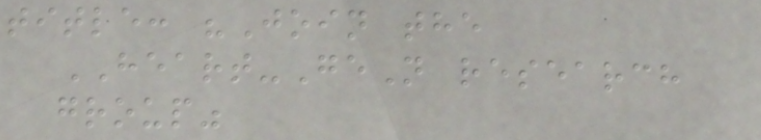title: "Join the
HEART-GeN research
group"
